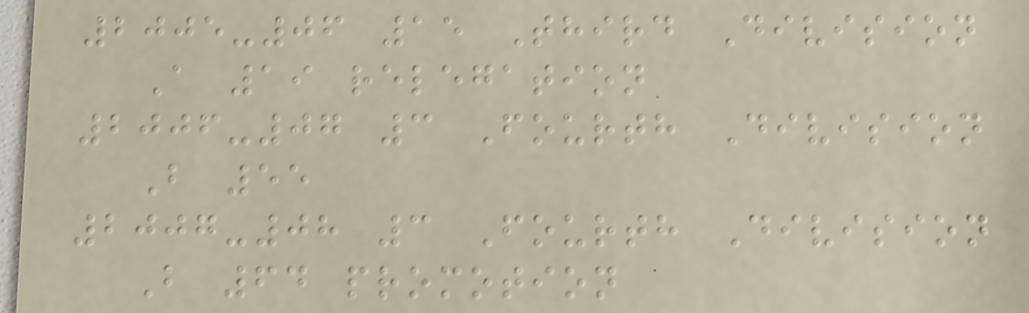2005-06 15 Third Division
A 19 relegation
2006-07 3 Fourth Division
B 55
2007-08 3 Fourth Division
B 64 promotion
